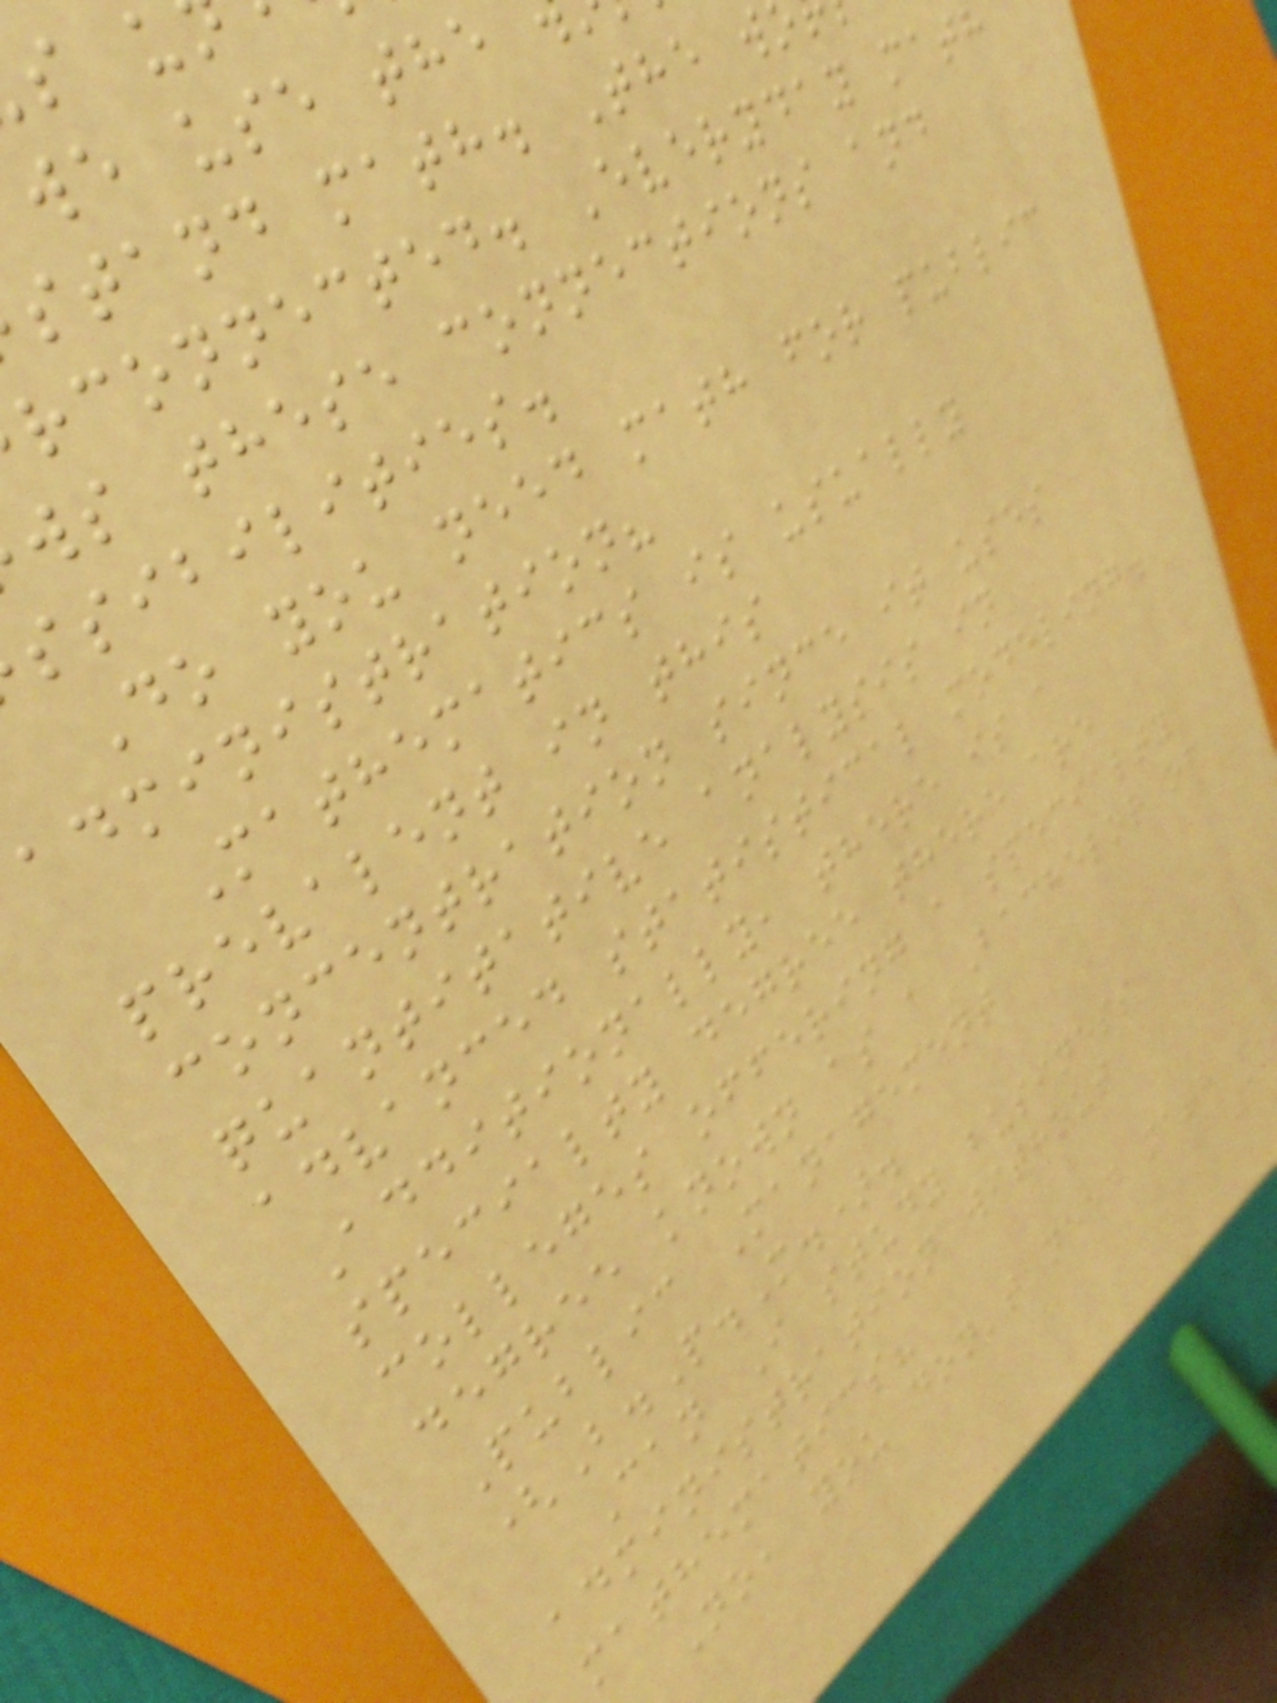we use the
stand math. The w
rconnected. Everyday math
ws these connections and
ssibilities.
Do you need math for public
administration?
Mathematics is usually
prevalent in this
concentration since it uses
quantitative analysis in
advanced statistical modeling.
Additionally, there is a
specialty degree there are
colleges offering a specialty
degree known as a Bachelor of
Public Management
(B.P.M.).
Can I study business
administration without
mathematics?
No, you don't need math to
